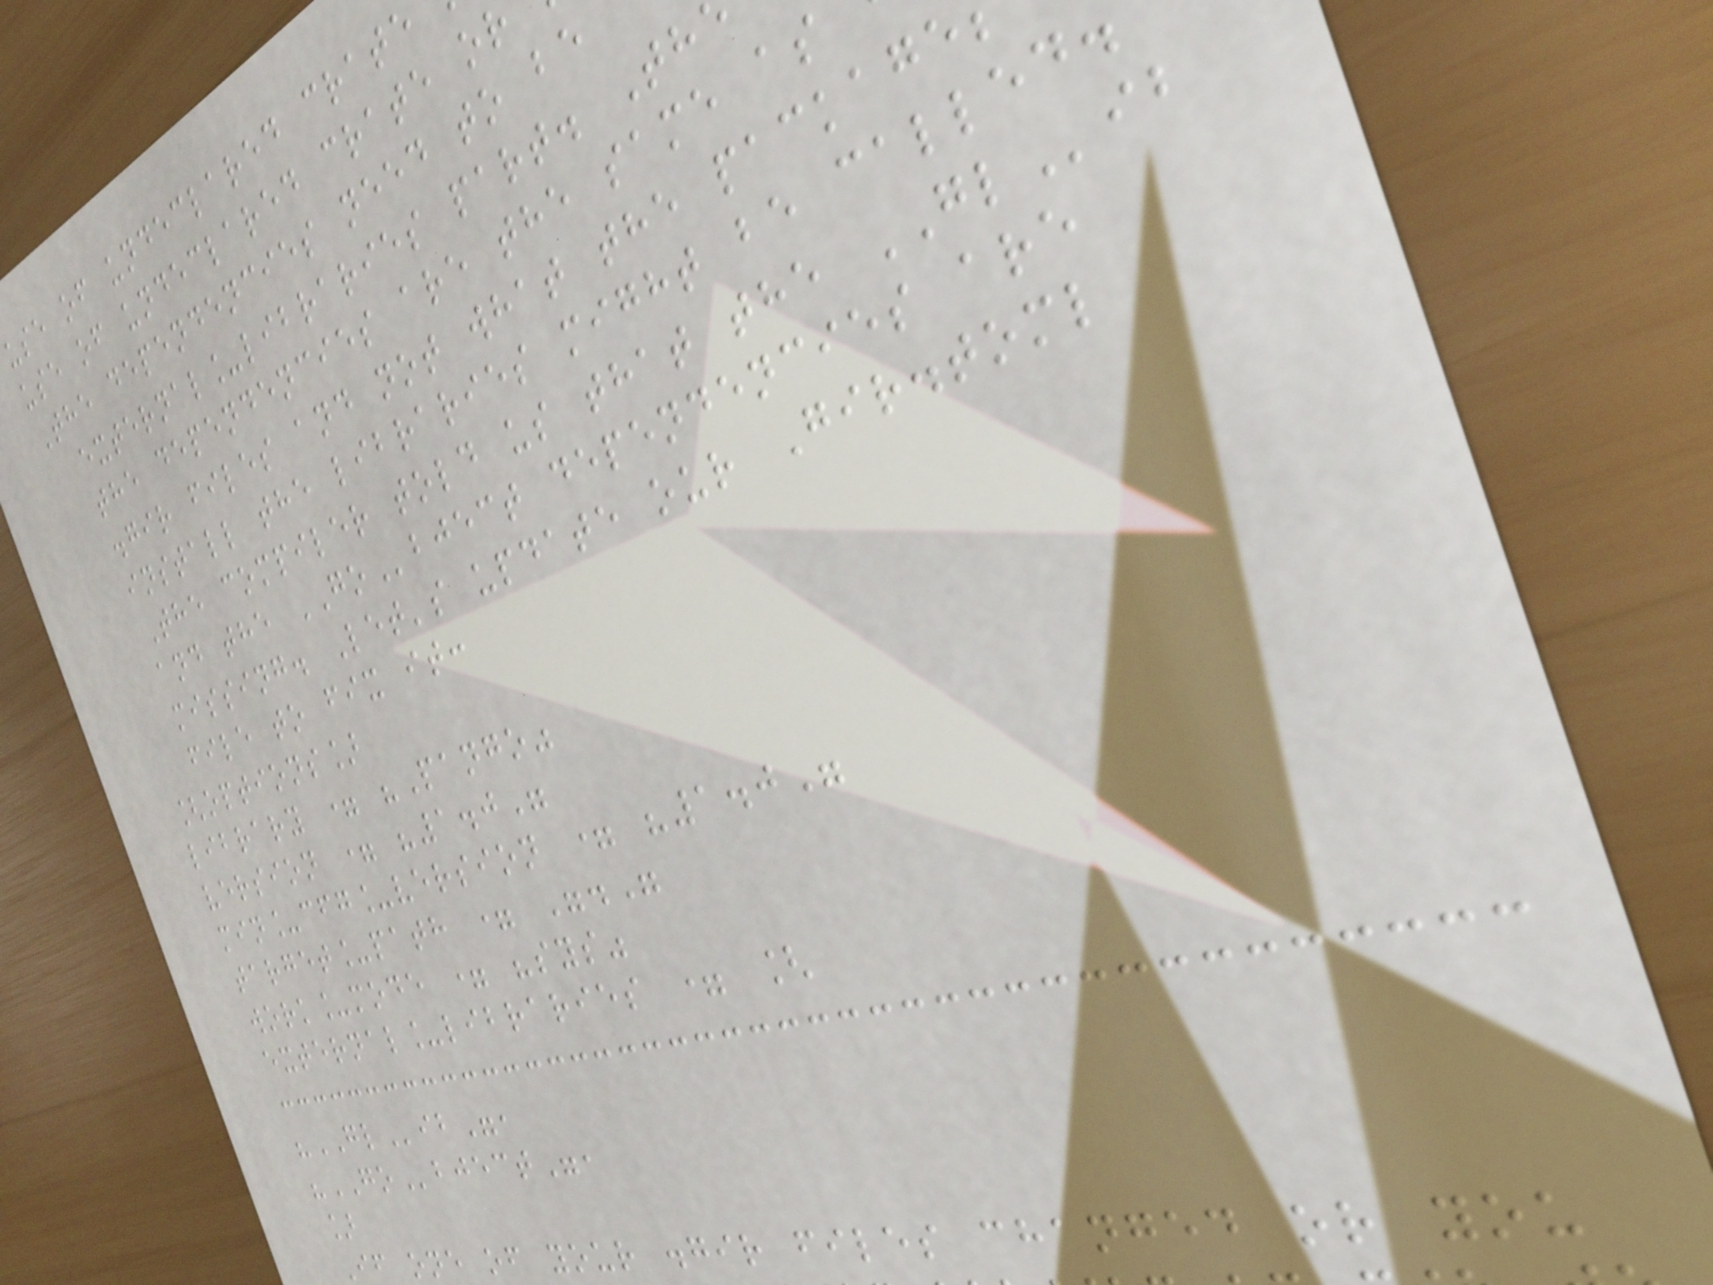use of undeclared crate
use of undeclared crate or
The dependencies need to be
external_libraries part. Th
the dependencies are the same as
.gir files and not what the package
install the libraries might be called.
The compiler told us that the GLib
and the GObject dependencies are
missing. Let's update our Gir.toml
file to fix it:
[options]
library = "Pango"
version = "1.0"
min_cfg_version = "1.0"
target_path = "."
work_mode = "sys"
external_libraries = [
"GLib",
"GObject",
]
If one of your .gir files changed or you
